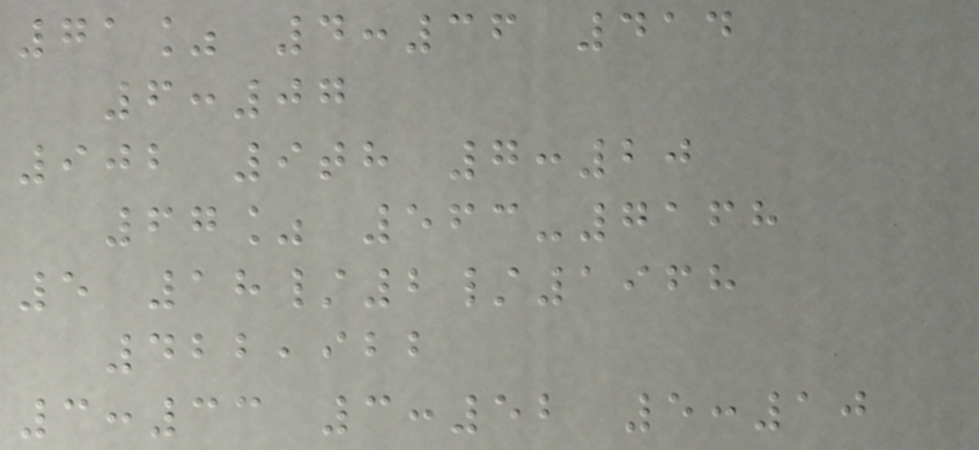71% 4:36 414
6:07
902 9th 7:20
67% 563-7168
5 18/2/1968
422,922
3:33 3:52 5:10
